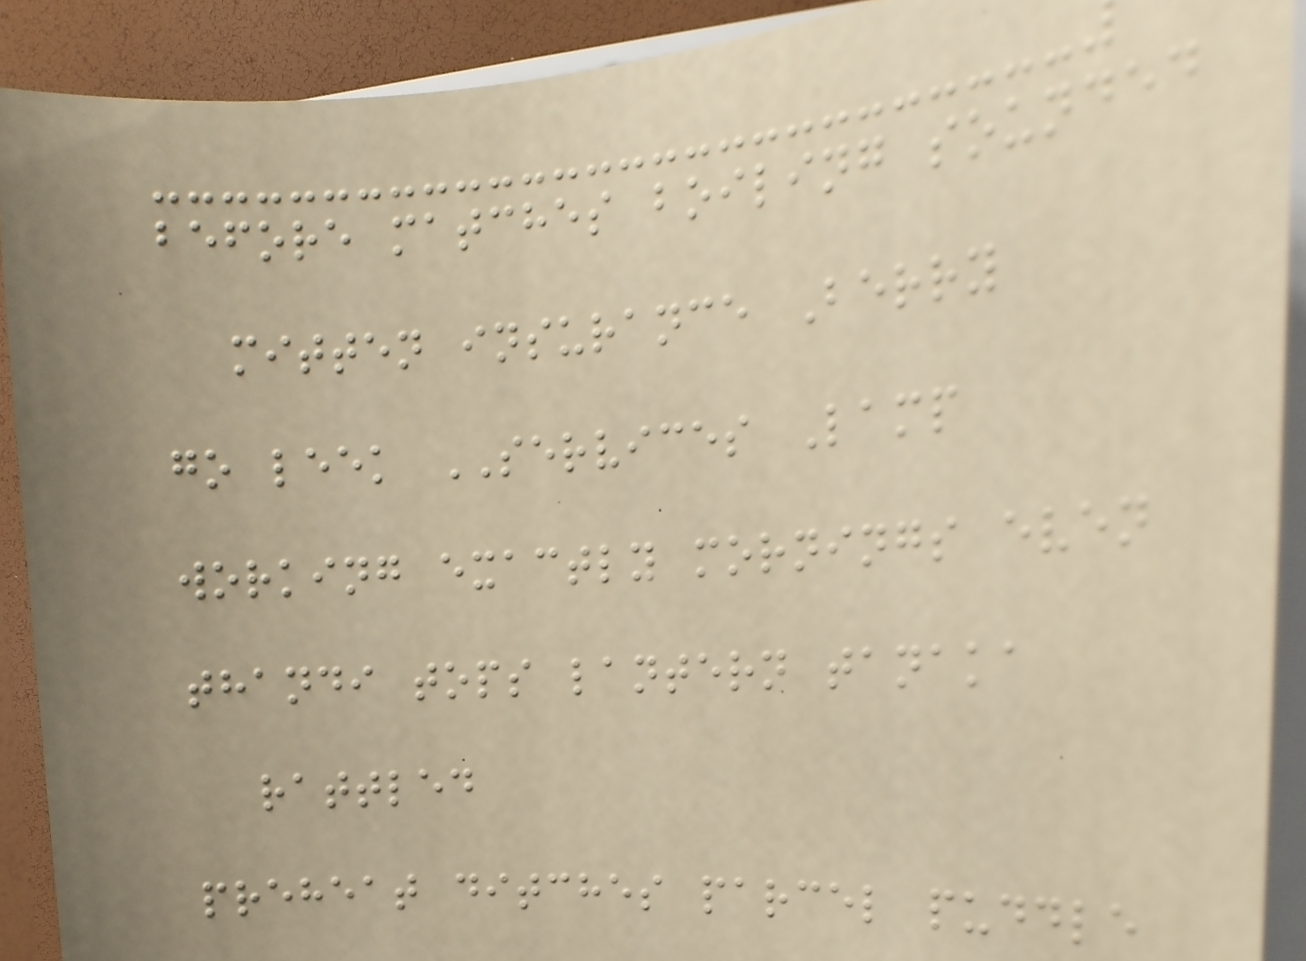before matches boiling sounded
mitten insurance Berry
go leek SERVICES Lamp
working exactly mornings even
thandi tops lantern tanaka
rattled
preheat ditches parcel puddle
